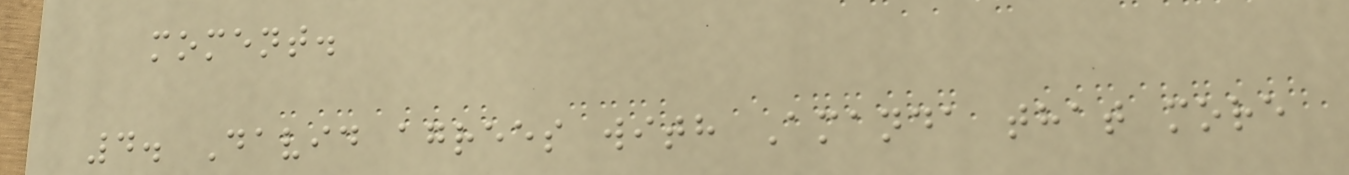moment.
4. David agrees with Amanda that more
